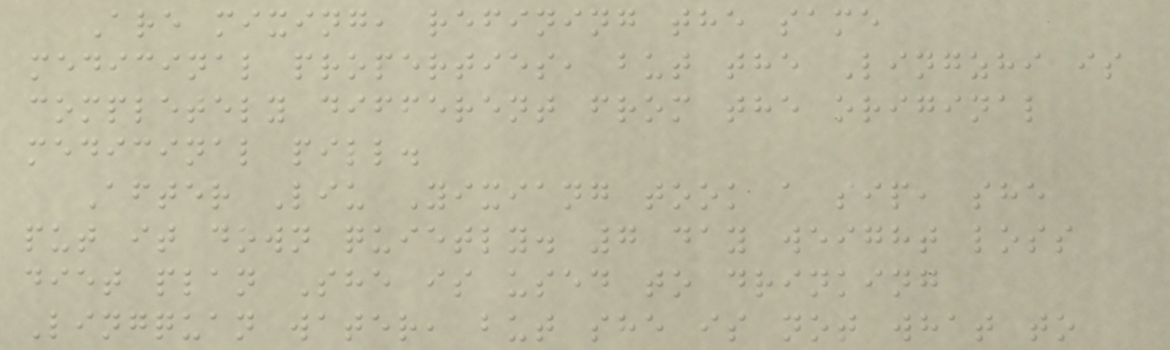Are mixing, refining the same
medicinal properties, but the Lingzhi is
completely different from the original
medicinal pill.
After Liu Yixiang took a sip, she
put it down quietly. 7 day weight loss
diet plan She is used to drinking
Lingquan water, but she is not what to
